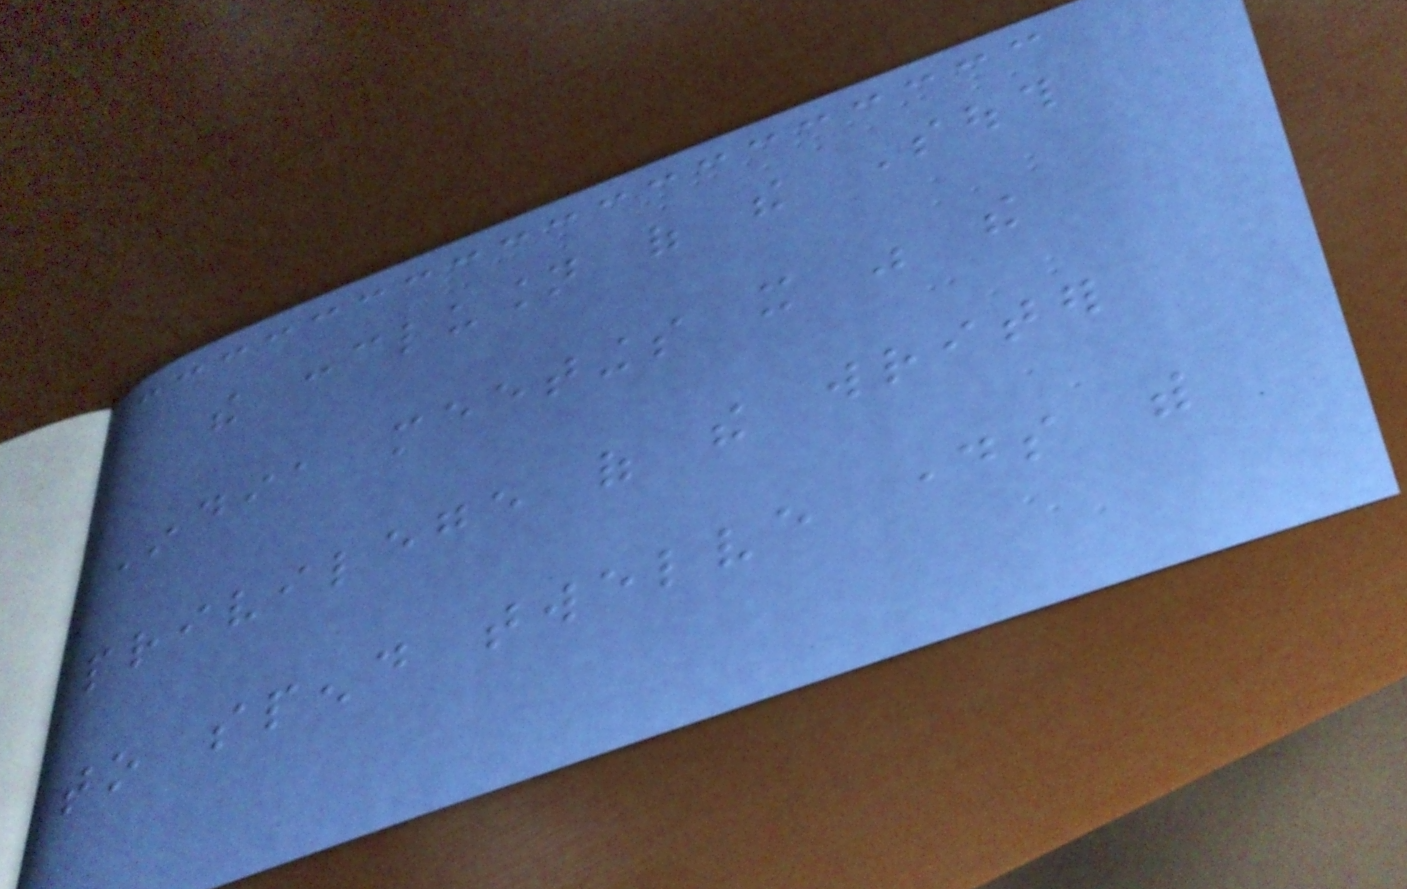the conclusion of the South
India meetings it was the
privilege of the writer
to spend twelve days with
